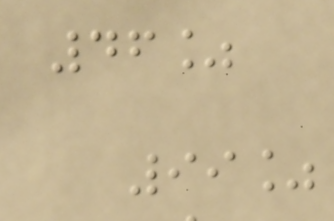46%
99%
